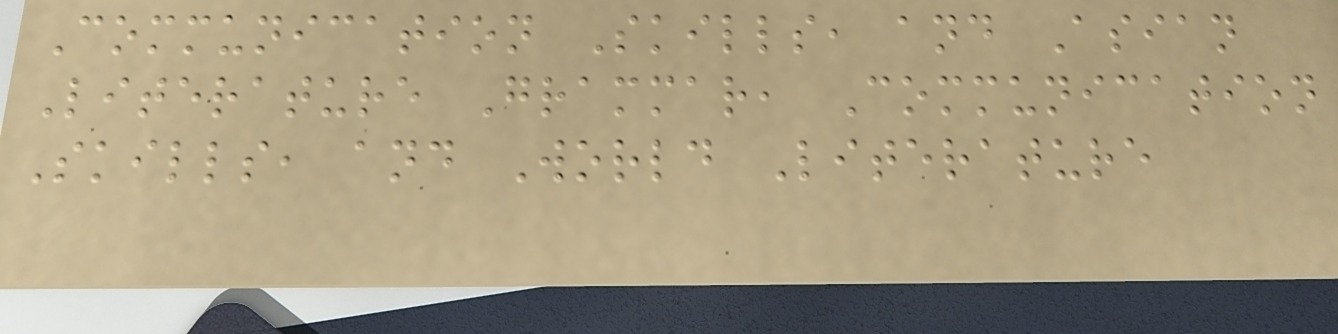Communication Skills, and Asian
Literature Grammar, Communication
Skills, and World Literature
